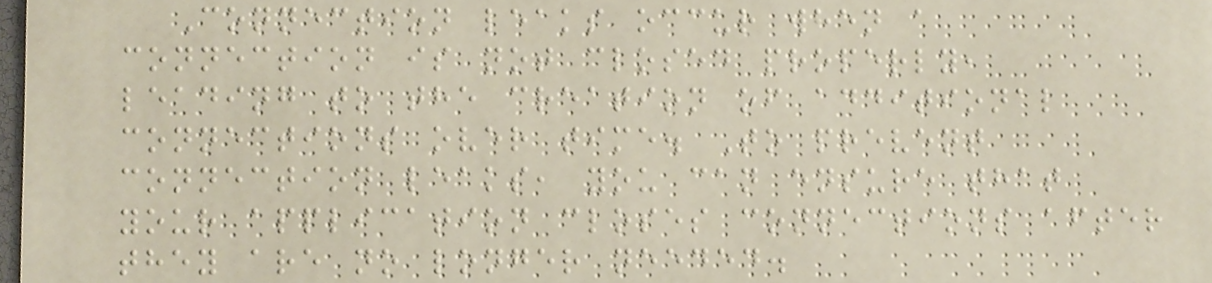Connection leaks occur when a
connection is not closed properly,
leading to the creation of additional
connections over time. To prevent
connection leaks, you can ensure that
your application closes connections after
they are no longer needed.
